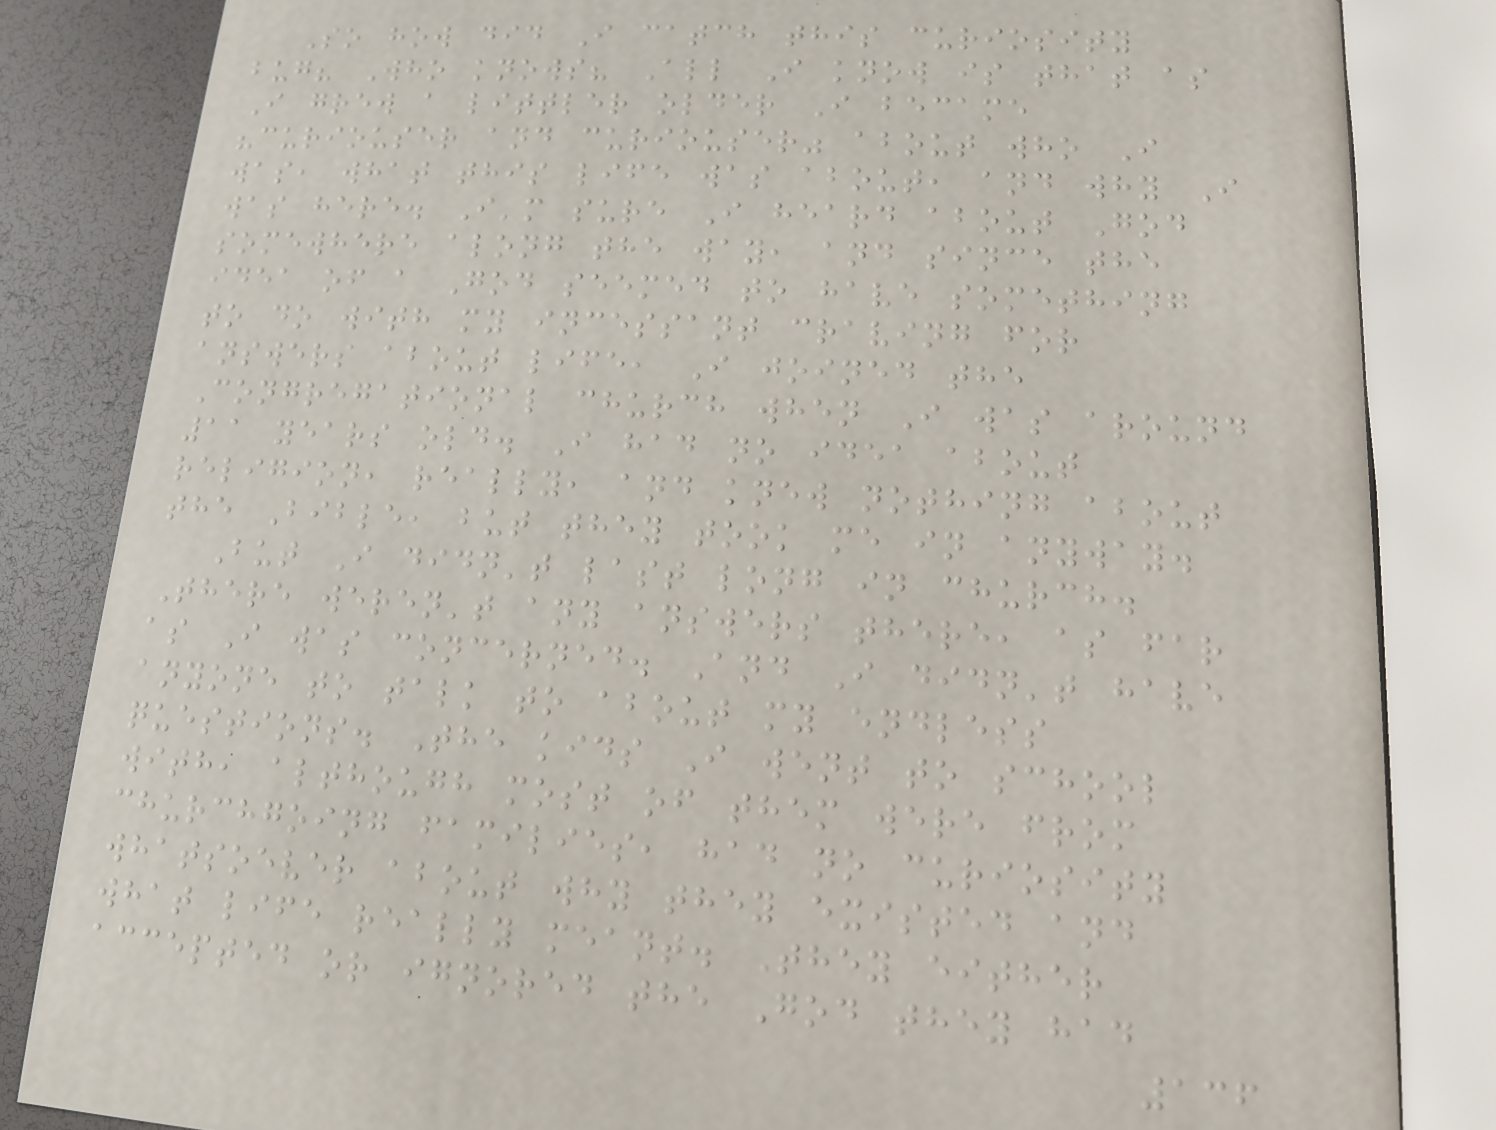So how did I catch this curiosity
bug? Who knows? All I know is that as
I grew a littler older I became
"curiouser and curiouser" about who I
was, what this life was about, and why I
was here. I'm sure I heard about God
somewhere along the way, and since the
idea of a God seemed to have something
to do with my incessant craving for
answers about life, I joined the
Congregational church when I was around
11 years old. I had no idea about
religion, really, and knew nothing about
the Bible, but they took me in anyway.
But I didn't last long in church.
There weren't any answers there, as far
as I was concerned. And I didn't have
anyone to talk to about my endless
questions. The kids I went to school
with, although most of them were from
churchgoing families, had no curiosity
whatsoever about why they existed and
what life really meant. They either
accepted or ignored the God they had
136
